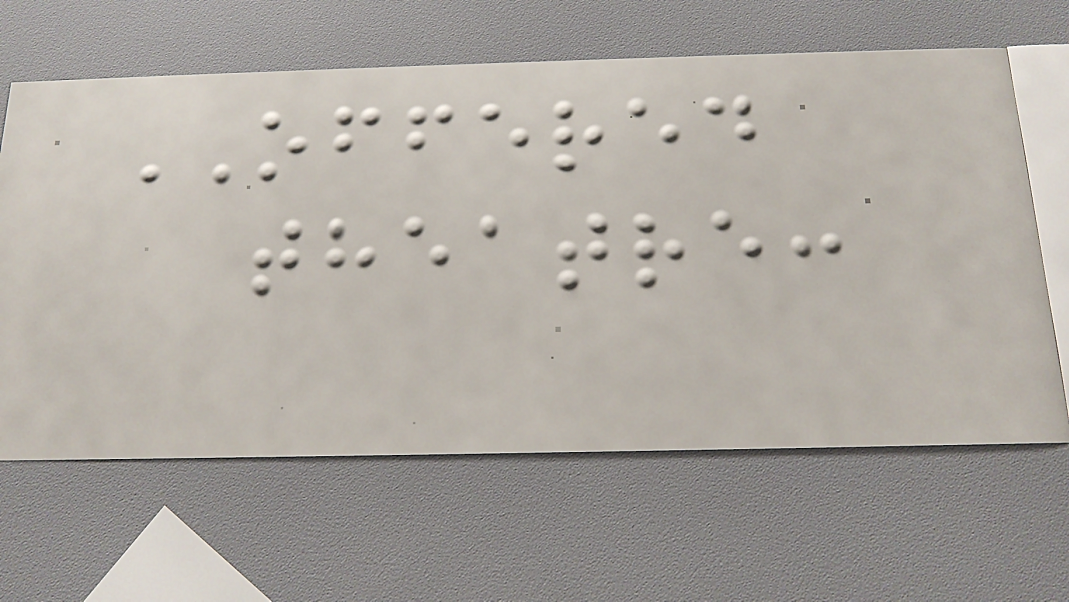OFFERED
theatre:
